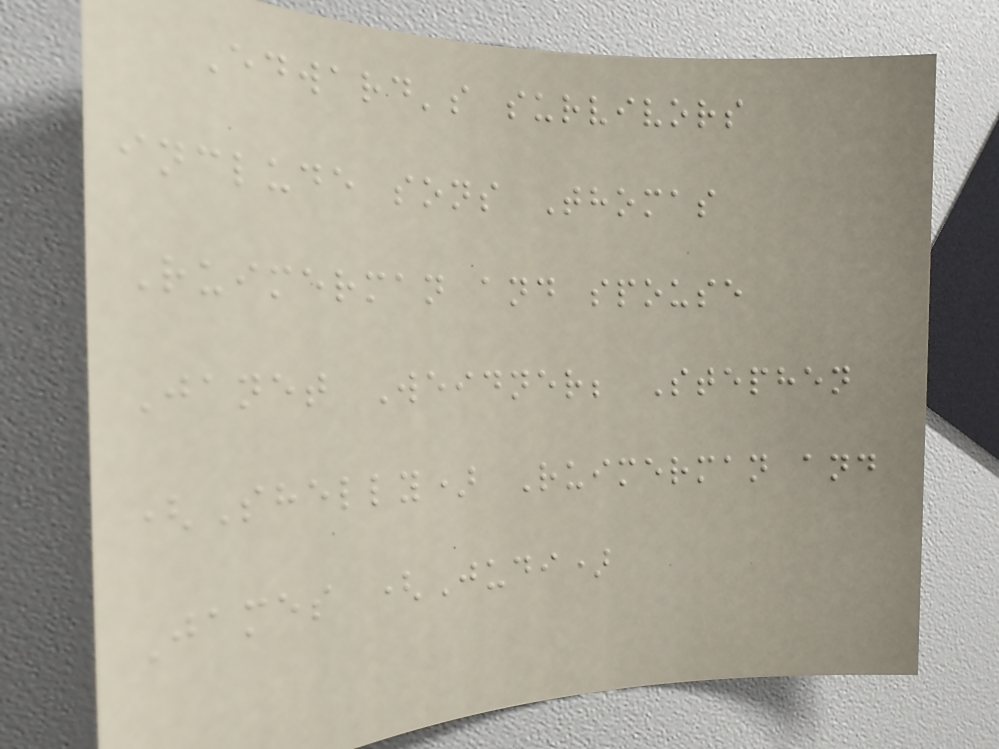Edward's survivors
include sons Thomas
Ruimerman and spouse
Janet Weidner; Stephen
(Shelly) Ruimerman and
James (Judi)
